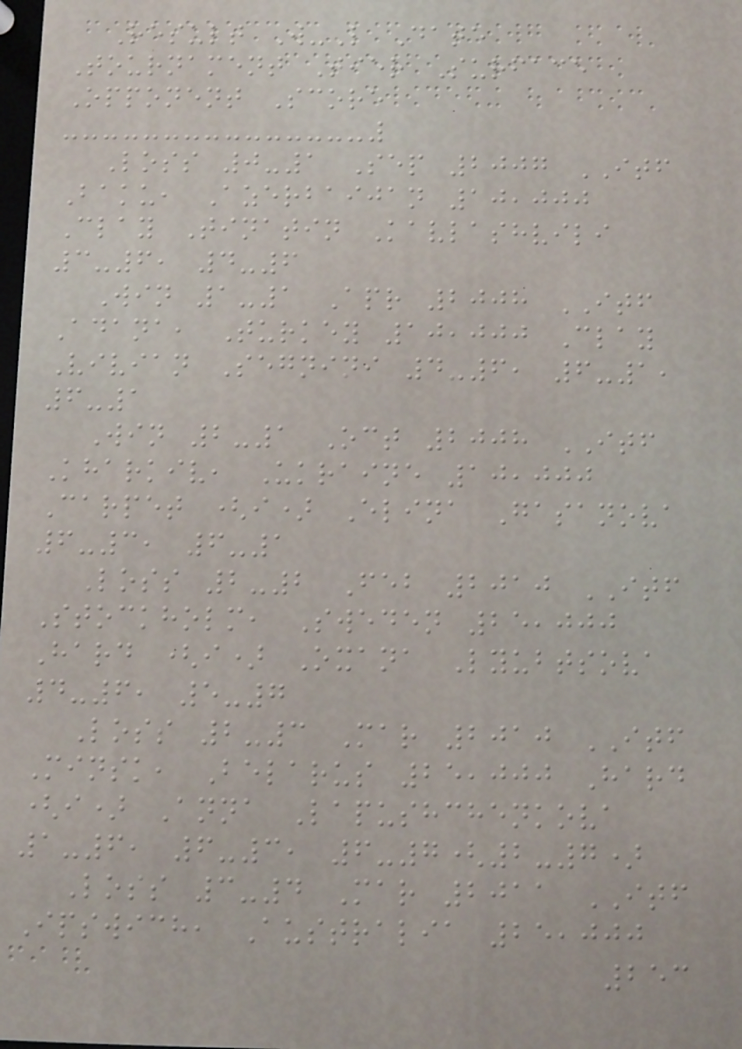Result W-L Date
Tournament Tier Surface
Opponent Score
Loss 0-1 Sep 2007 ITF
Baku, Azerbaijan 10,000
Clay Tinatin Kavlashvili
3-6, 4-6
Win 1-1 Apr 2008 ITF
Adana, Turkey 10,000 Clay
Vivian Segnini 4-6, 6-1,
6-1
Win 2-1 Oct 2008 ITF
Kharkiv, Ukraine 10,000
Carpet (i) Elina Gasanova
6-3, 6-1
Loss 2-2 Feb 2010 ITF
Stockholm, Sweden 25,000
Hard (i) Oxana Lyubtsova
4-6, 5-7
Loss 2-3 Mar 2010 ITF
Minsk, Belarus 25,000 Hard
(i) Anna Lapushchenkova
1-6, 6-3, 6-7(2-7)
Loss 3-4 Mar 2011 ITF
Ipswich, Australia 25,000
253
